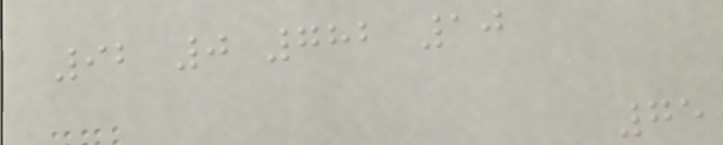92 0 782 10
75
